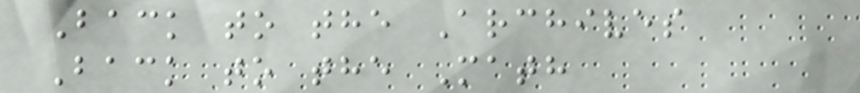Back to the Archives
Back to the Math
